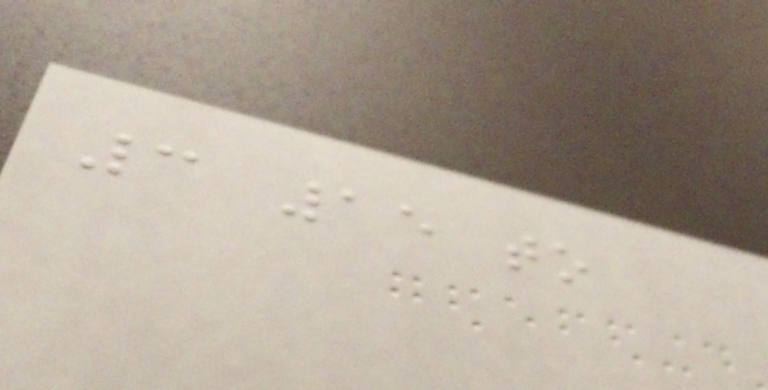3 15 to
